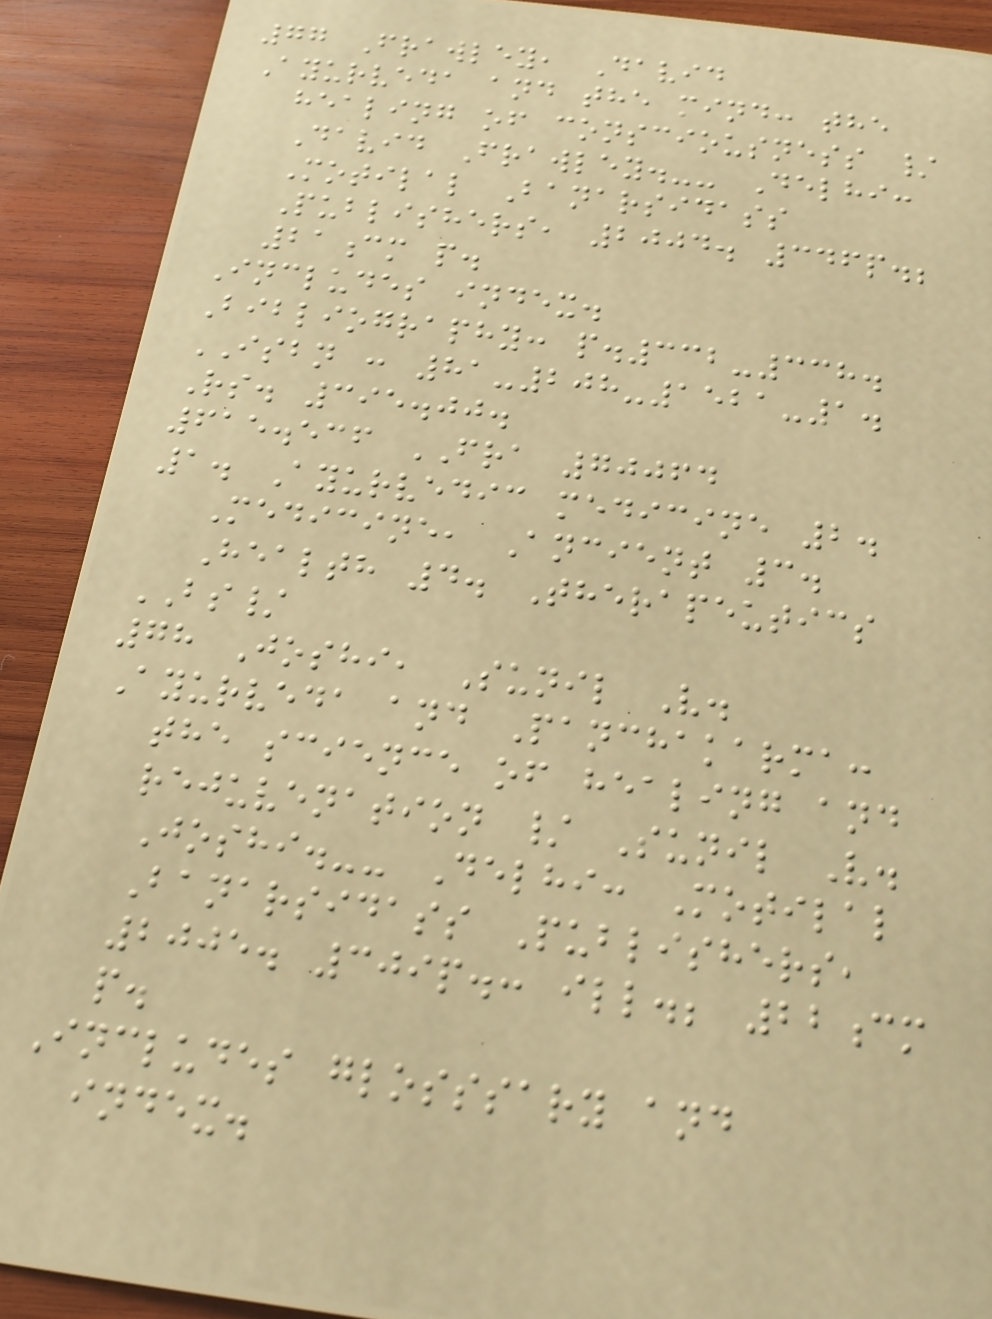77 Frawley, David
Ayurveda and the mind: the
healing of consciousness /
David Frawley.-- Delhi:
Motilal Banarsidass
Publishers, 2004. 346p.;
21cm p.
Includes index.
Bibliography: p.332-338.
ISBN : 81-208-1521-1.
Rs. 395.00.
615.536 FRA 70064
1. Ayurvedic medicine 2.
Medicine, Ancient 3.
Health 4. Therapeutics
BS/
78 Joshi, Sunil V.
Ayurveda and Panchakarma:
the science of healing and
rejuvenation / Sunil V.
Joshi.-- Delhi: Motilal
Banarsidass Publishers,
2005. 309p.: ill.; 22cm
p.
Includes glosssary and
index.
